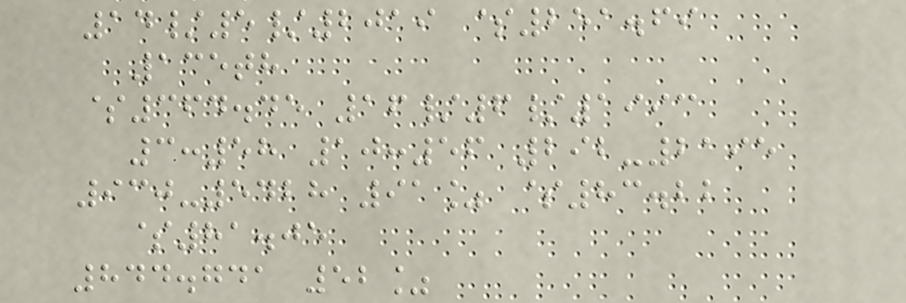14/5/2019 $251.69
135th
$364.45 16/6/1993
3:58 10:56 292-2195
930-5428 91% $83.22
$81.05
844.741 52%
